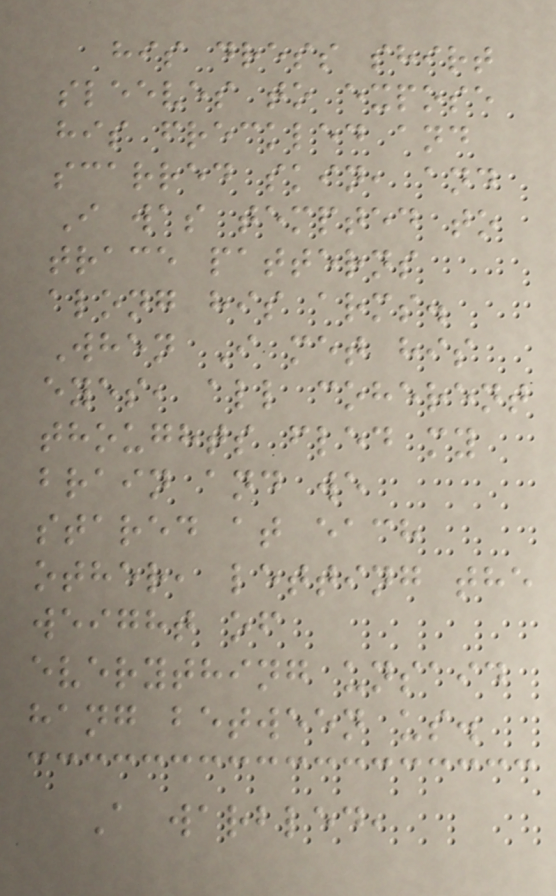his dress shirt
sleeves to expose
his freckled and
scarred skin, and
I was tempted to
trace patterns
along his arms.
When I met his
eyes, all coherent
thoughts fled my
brain and we
stared at each
other, letting the
weight of
everything unsaid
hang between us.
A warbled,
